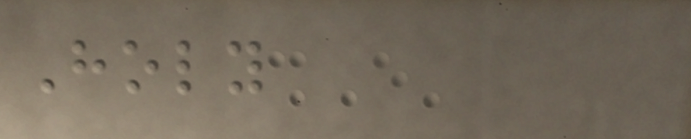Holy
